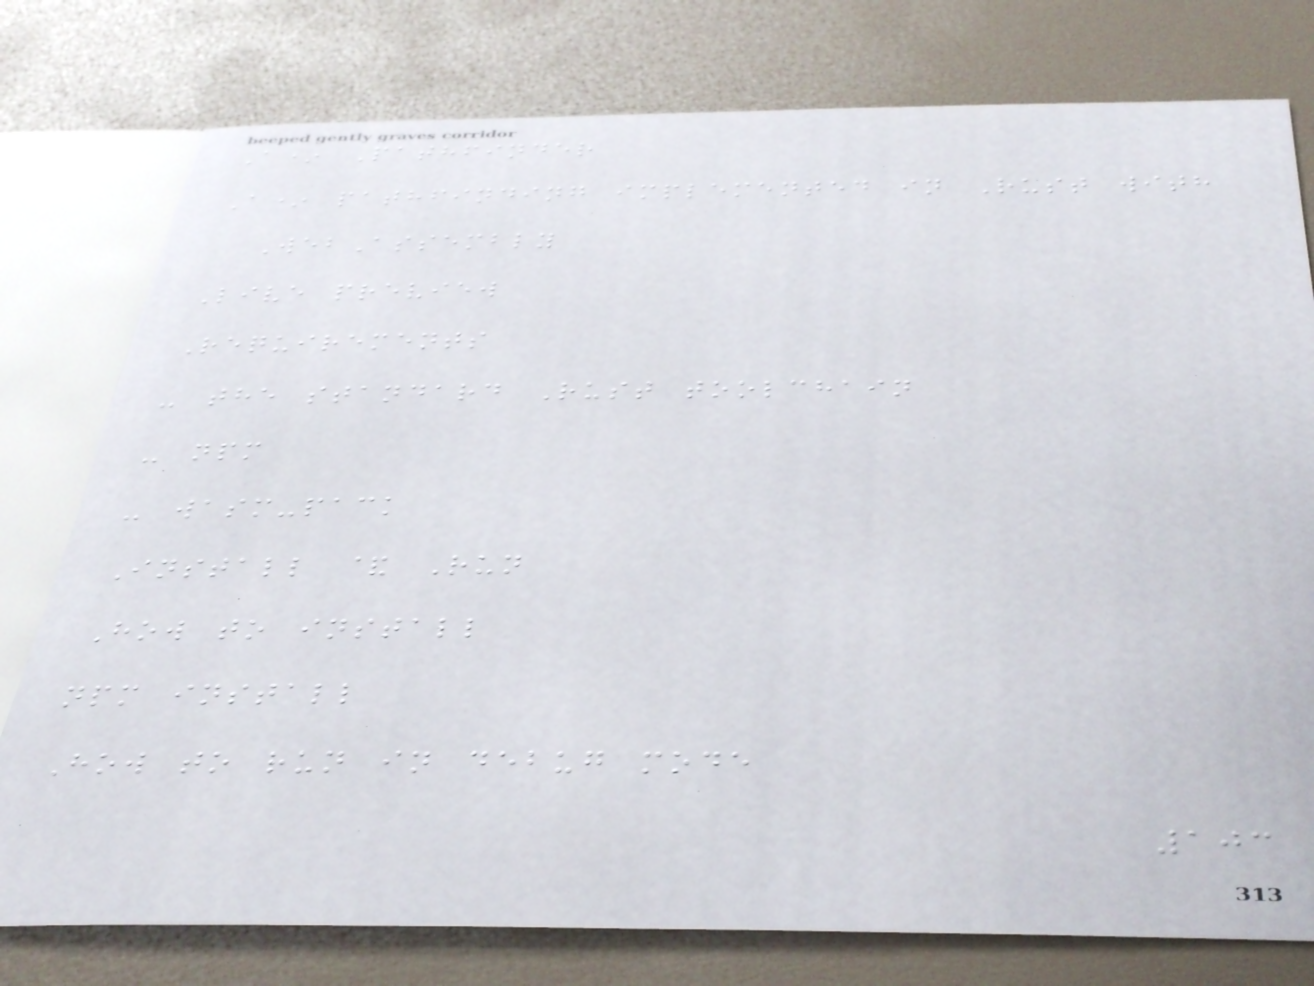A* Pathfinder
A* pathfinding implemented in Rust with
WebAssembly
Live preview
Requirements
- the standard Rust toolchain
- npm
- wasm-pack
Install & Run
How to install
npm install
How to run in debug mode
103
